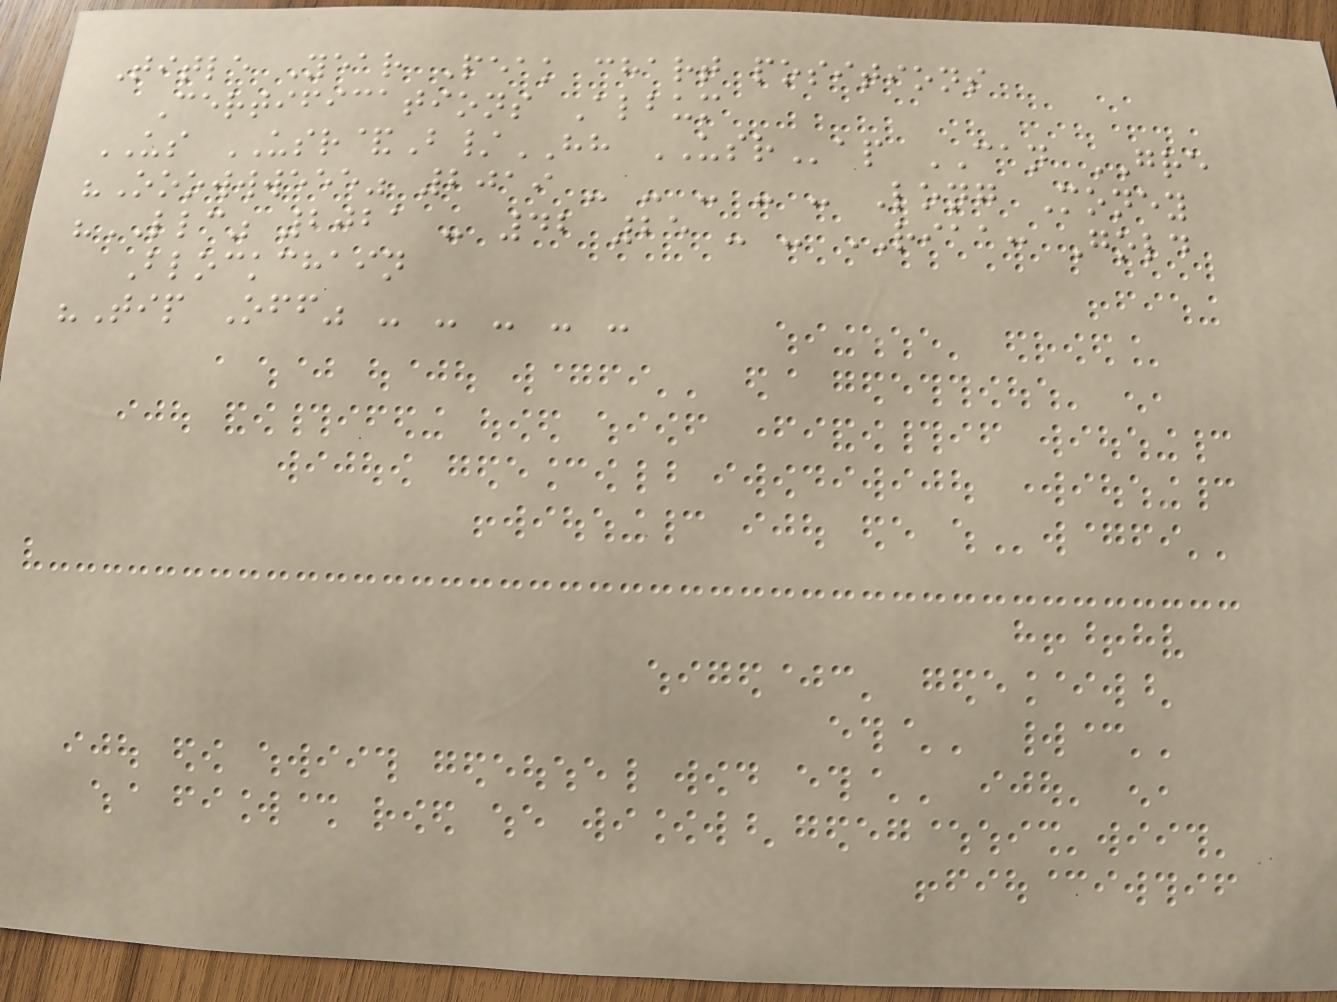Title Year Peak chart positions
Certifications Album
US USR&B/HH USRap CAN GRE
"Ooowwweee" 2019 - - - - - Long Money
"LLC" 2021 - 42 25 - - RIAA: Gold
Blockchain
"Tip Off" - - - - -
